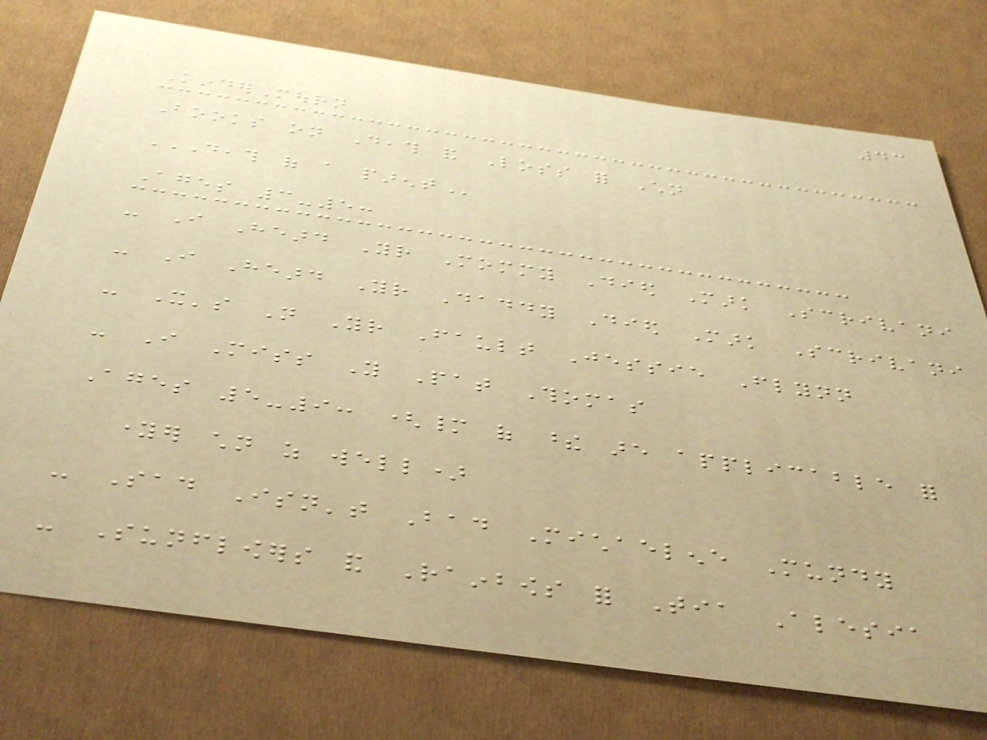43
KinderMourn
Books on Death and Loss for Children
DEATH OF A PARENT
Ages 3-5:
- I Heard Your Mommy Died Mark Scrivani
- I Heard Your Daddy Died Mark Scrivani
- It's Not Your Fault Jessie Flynn
- I Miss You Pat Thomas
Ages 5-9: (many of these are applicable for
younger children as well)
- Sad Isn't Bad Michaelene Mundy
- Sunflowers and Rainbows for Tia Alesia
